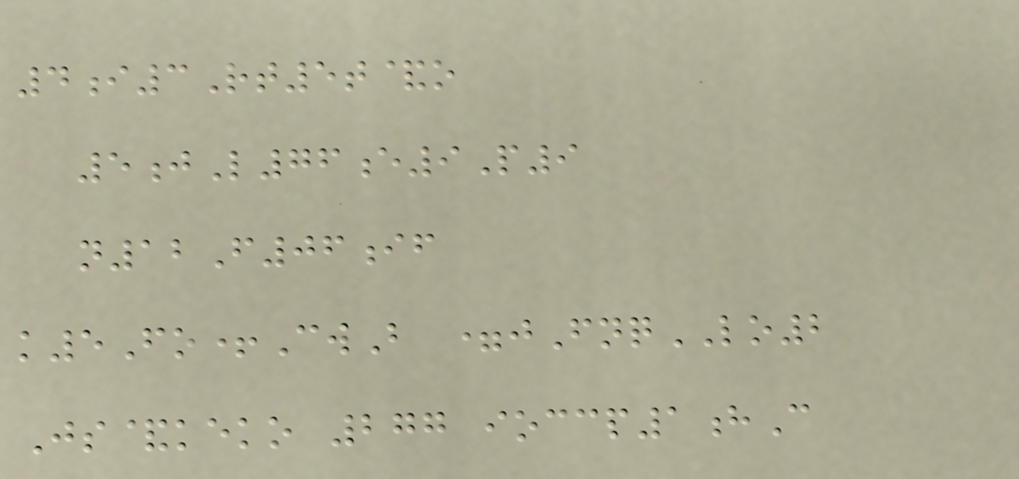4i3Rt5t&o
5jL76e9P9
n12F06if
k5Fo+CwB =jFnqLO2
Js&keko 277 ioccp1hC
